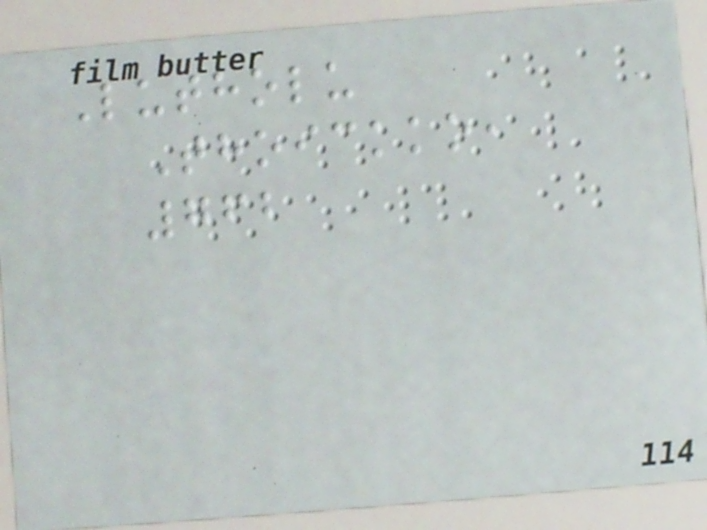Lutholu
Thoickko,
762
